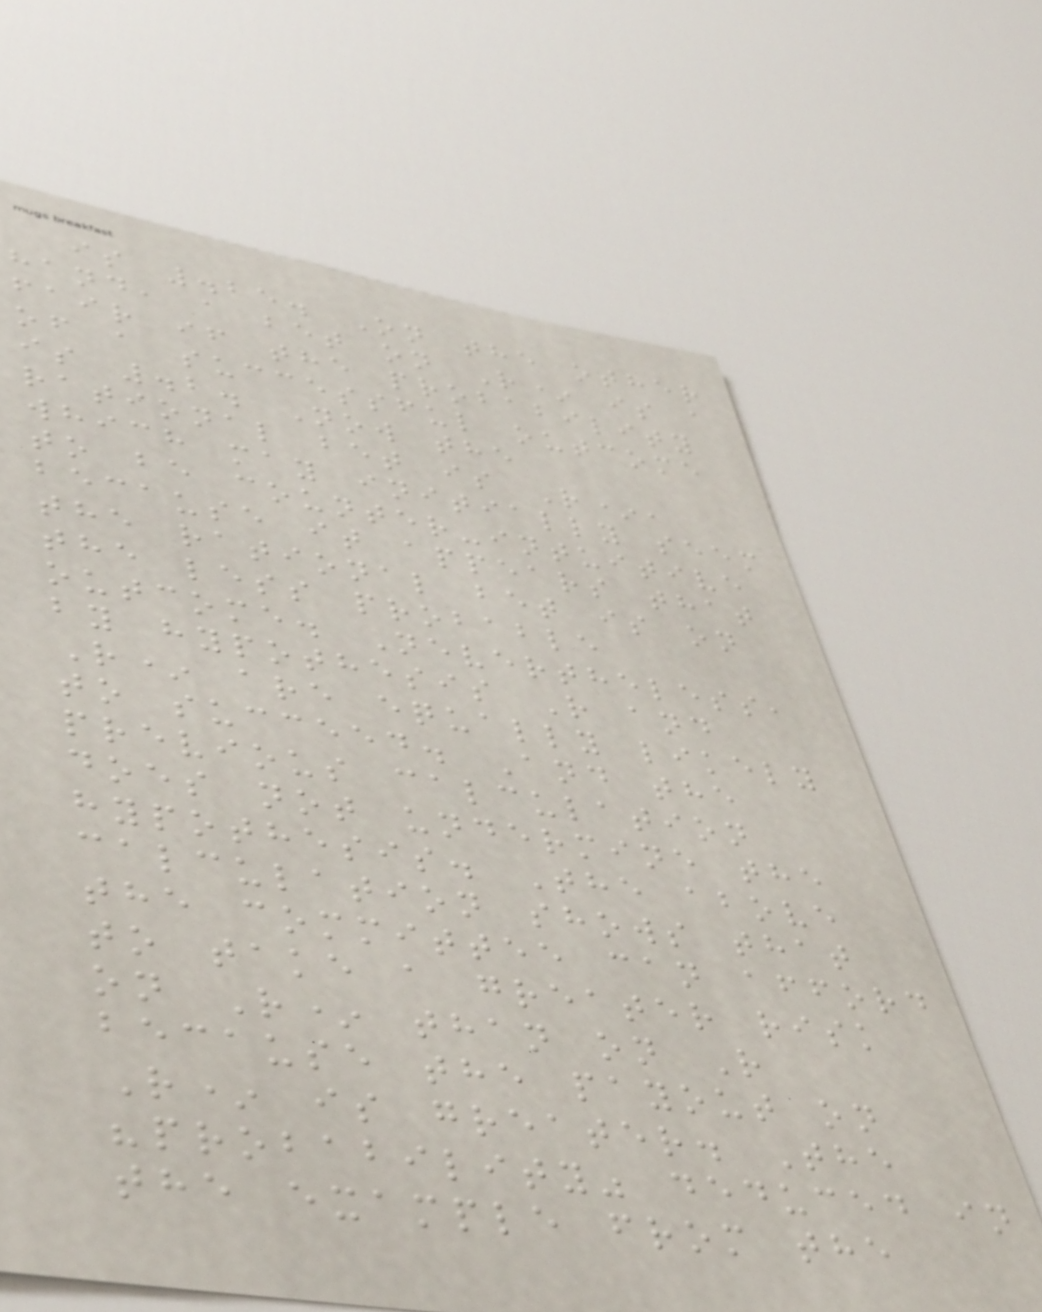is .25. On the other
hand, a bet on R* is a
fair if the probability
of a successful outcome
is .2. Now the
rational bet is R*,
which may initially seem
to be counter-intuitive
because it appears that
the rational bet is on
the less probable
outcome. Nevertheless,
by hypothesis R and
R* are equally likely
to succeed. And the
previous calculation
does not undermine the
hypothesis. The above
calculation shows that
the committee can afford
to take a greater risk
on R* than on R
because the payout on
R* is greater. The
"probability" deduced in
the example from the
